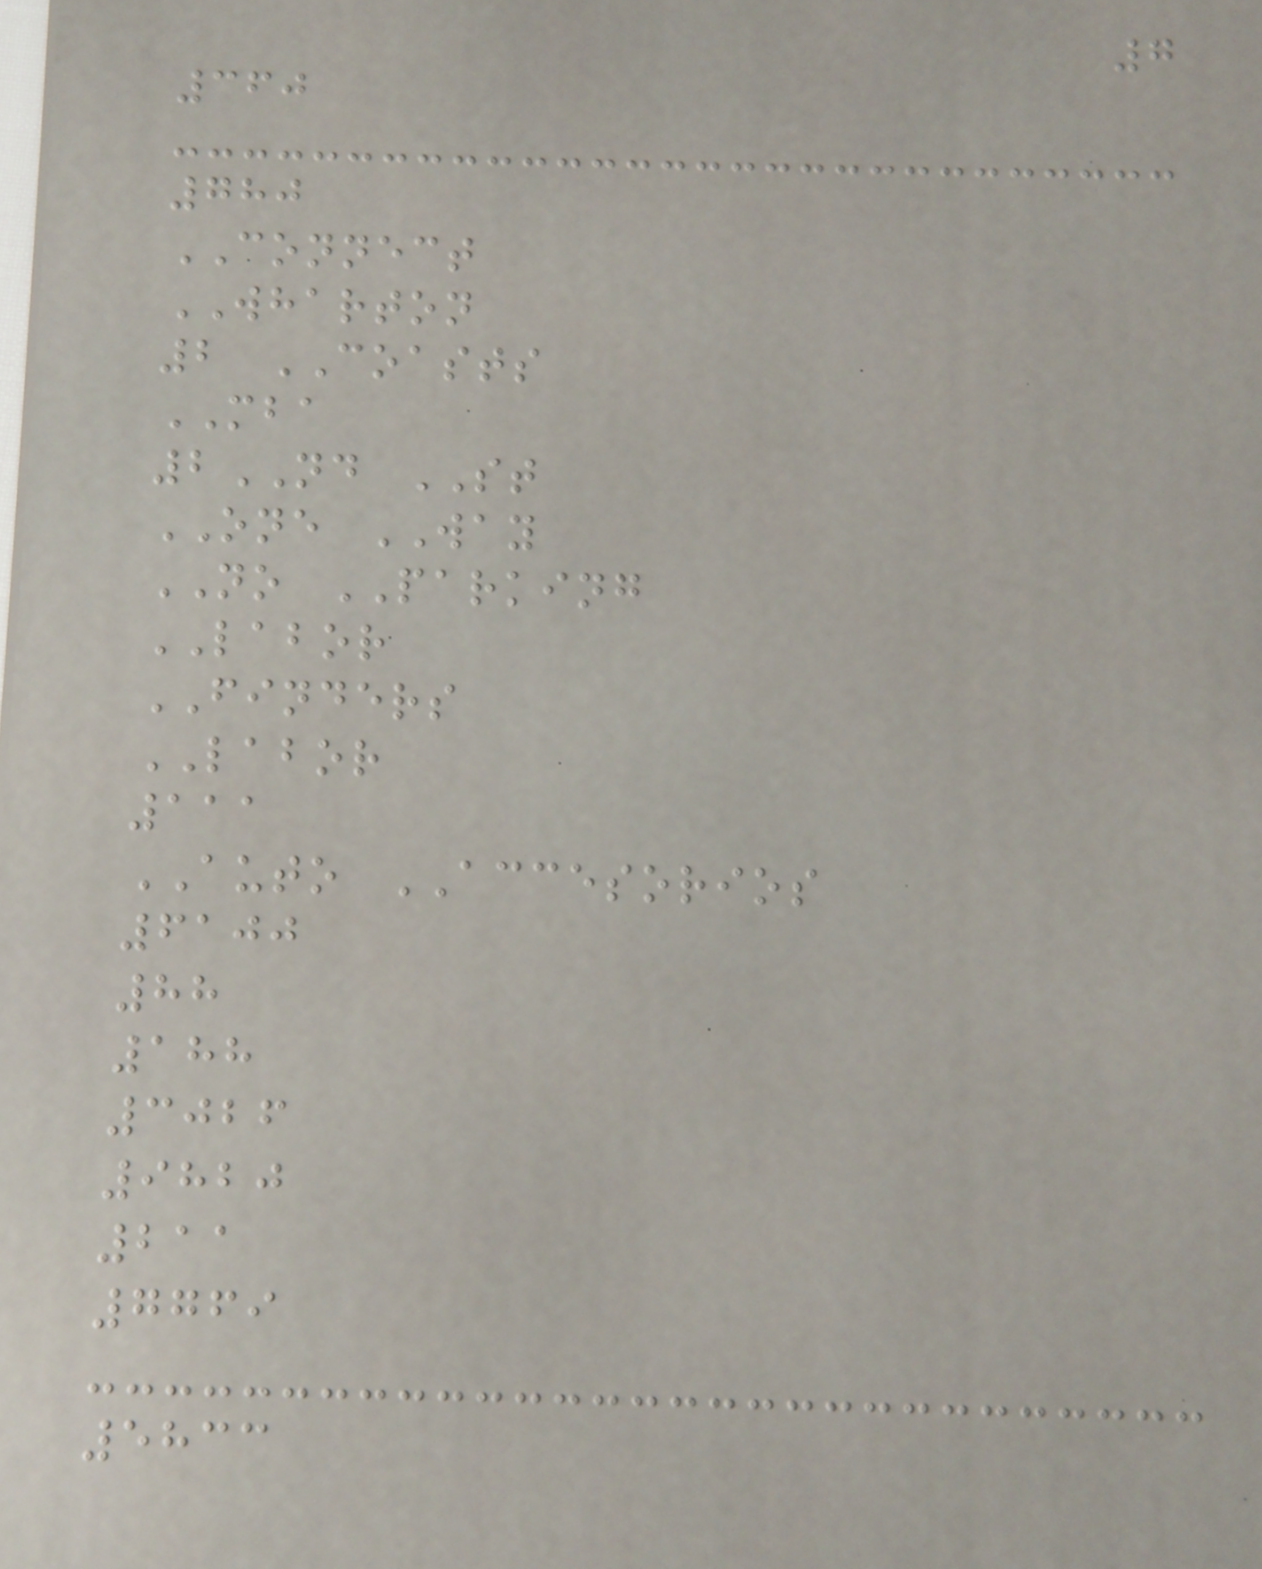7
360
780
CONNECT
WHARTON
2 COASTS
MBA
2ND ST
ONE WAY
NO PARKING
LABOR
FINDERS
LABOR
111
AUTO ACCESORIOS
6100
88
188
3026
9820
211
7769
5833
